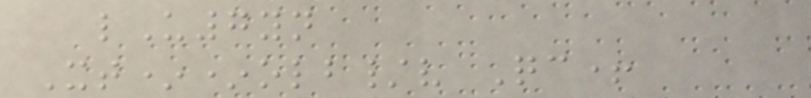lU7yn
Xt**olb/v Qc+
